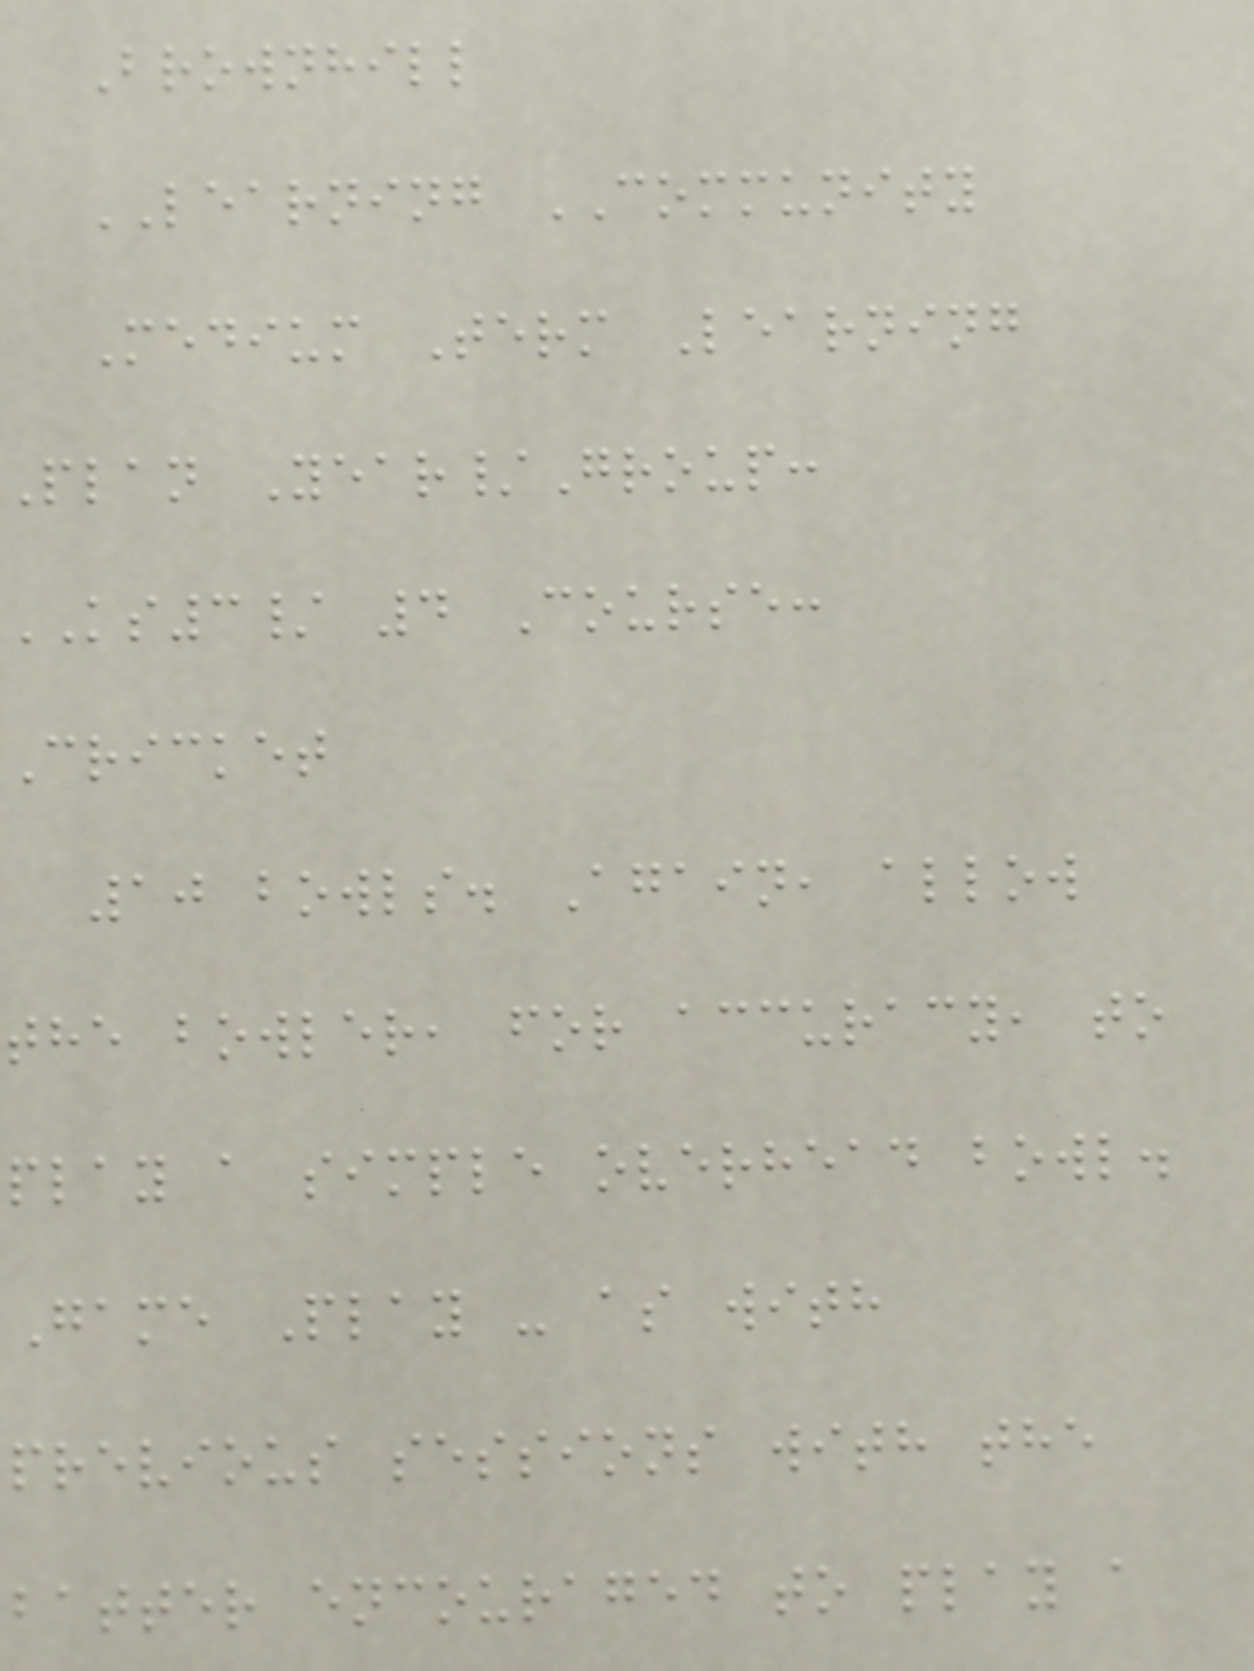Brownhill
LEARNING COMMUNITY
Medium Term Learning
Plan Year/Group:
KS3/ 4 Course:
Cricket
10 bowls. Again, allow
the bowler, for accuracy, to
play a simple overhead bowl.
Game Play - as with
previous sessions with the
batter encouraged to play a
